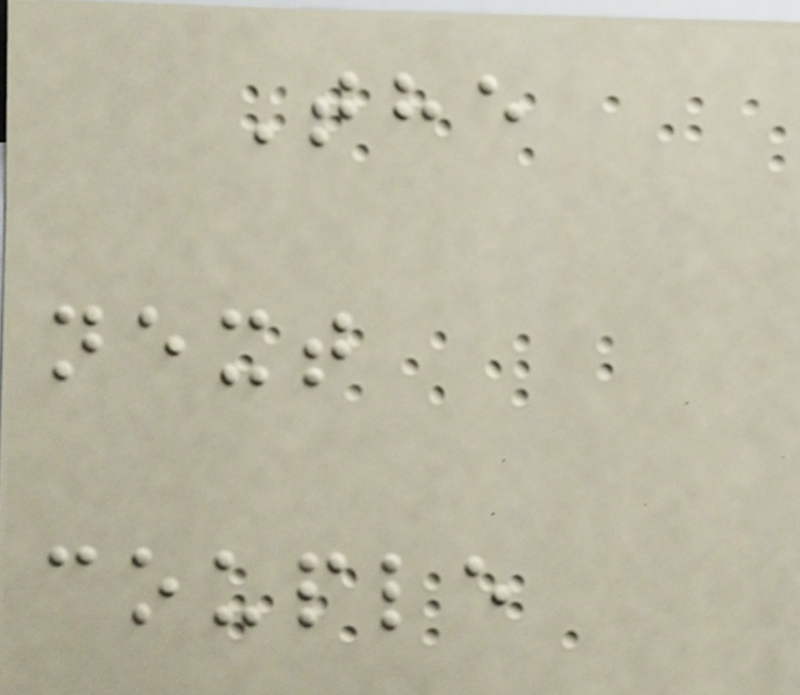The
next
couple
